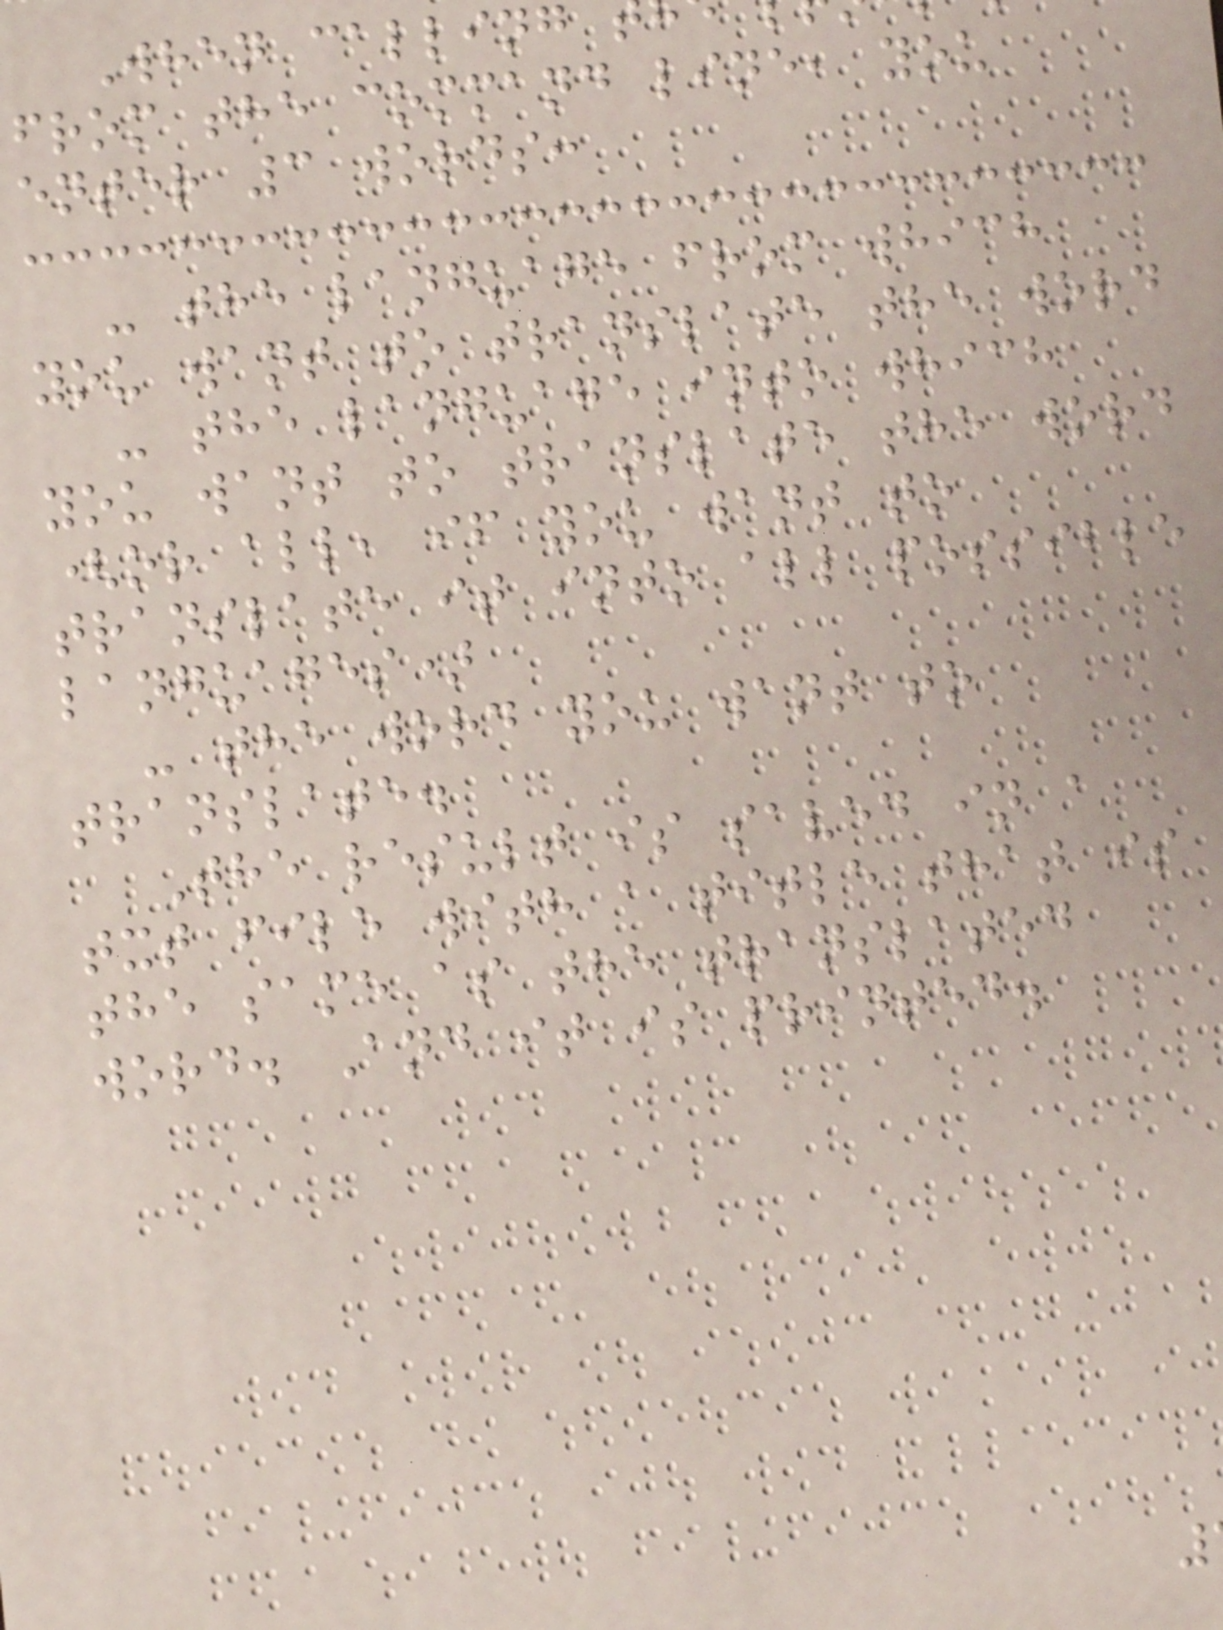When calling
from the command line, you
enter 3 words:
- the language from which
you want to translate the word
- the language into which
you want to translate the word
(or all, if you want to
translate it into all possible
languages)
- the word you want to
translate.
The result is saved in a
txt file with a title that is
the same as the translated
word. And it is printed.
